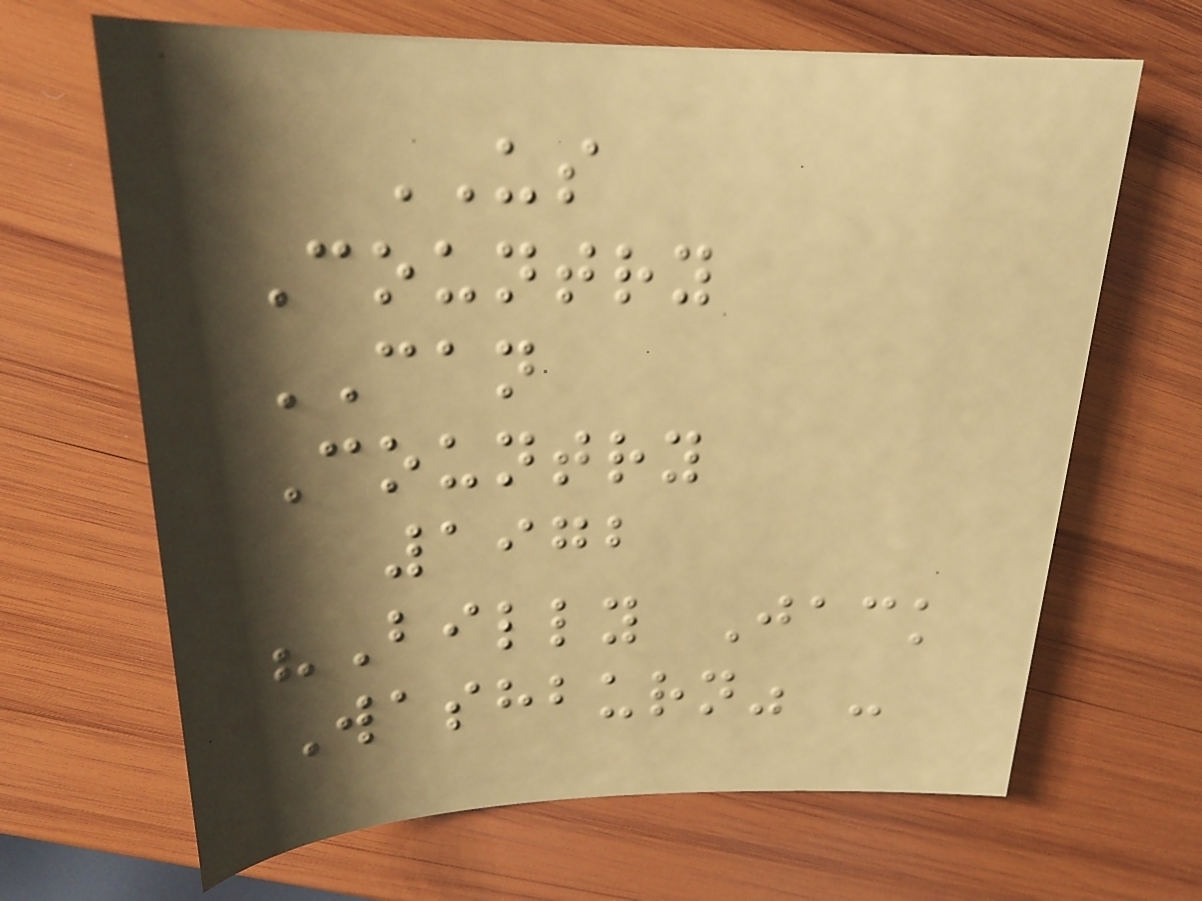US
Country
CAN
Country
1972
"Billy Jack
Washburn" -
